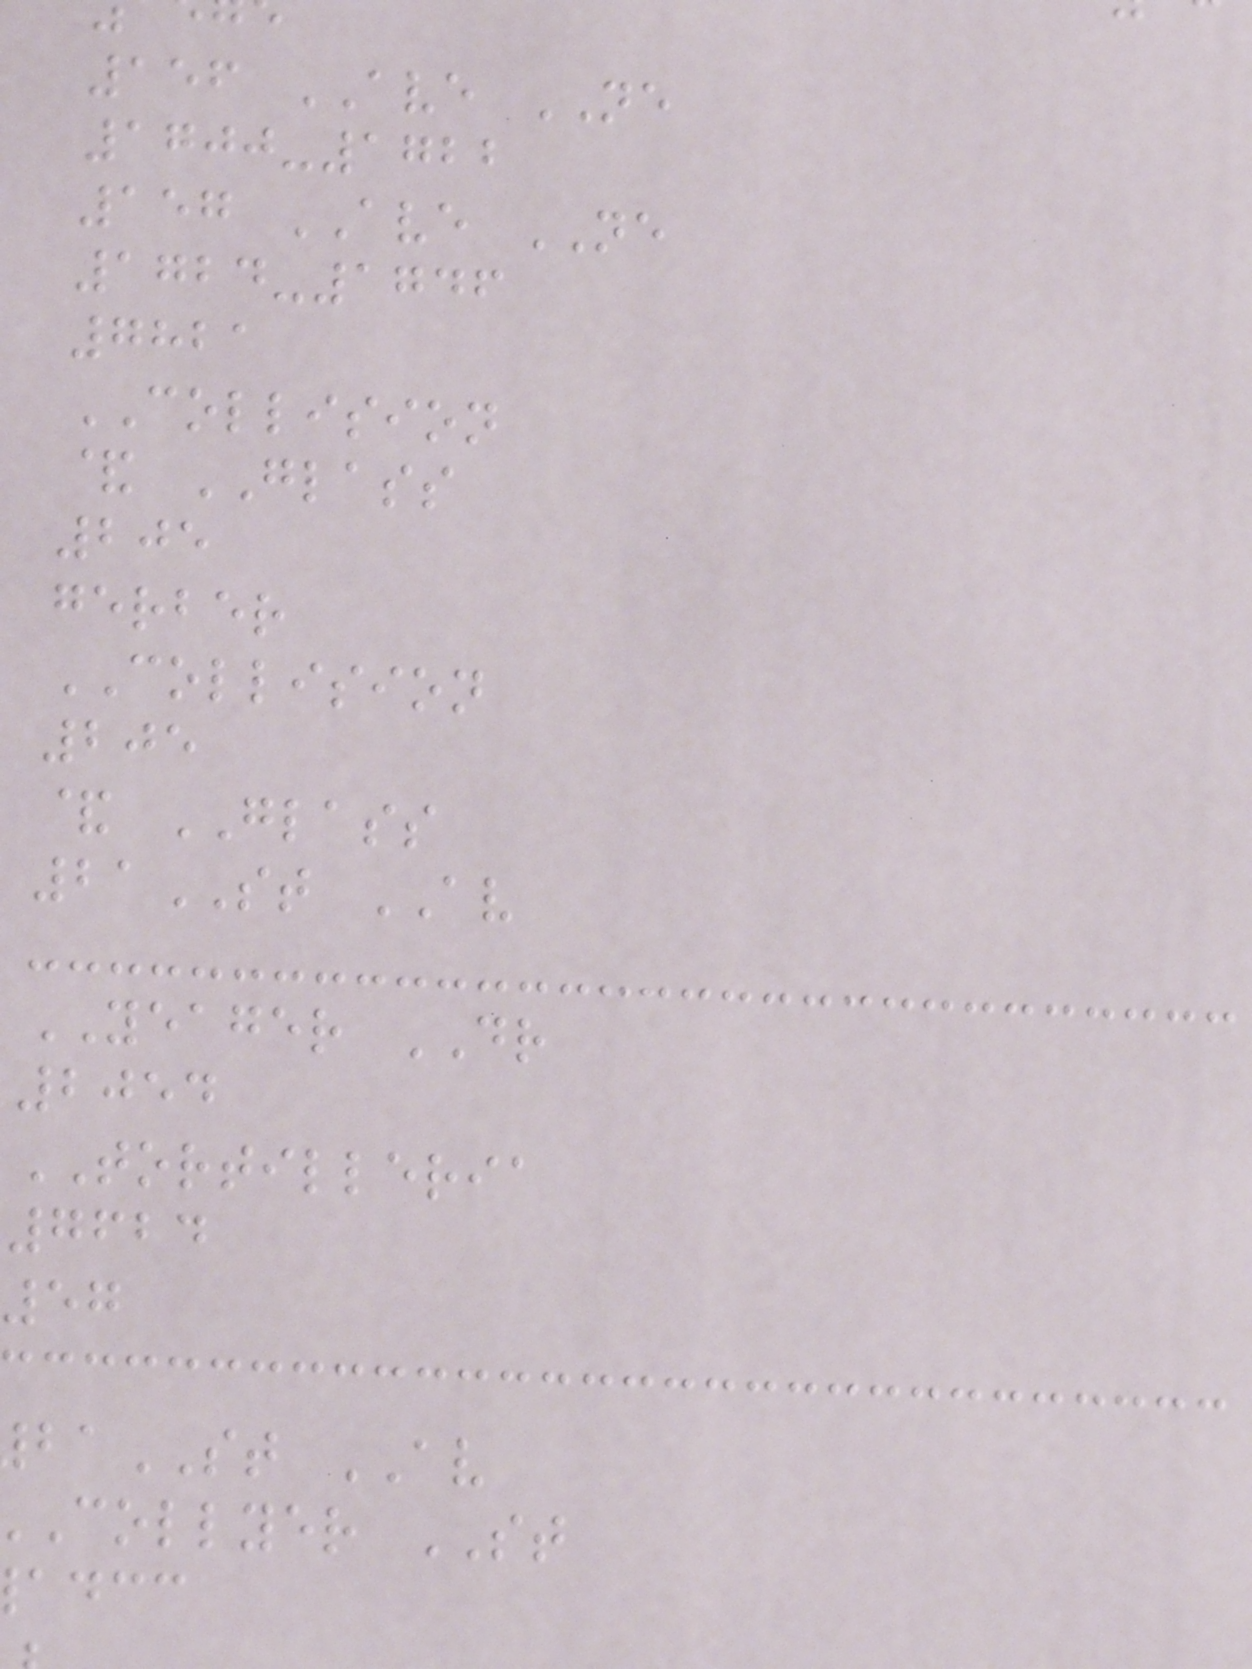156 AVE NE
1700-1722
157 AVE NE
1724-1746
7821
COLLISION
& GLASS
205
gerber
COLLISION
205
& GLASS
21ST AV
YEAGER DR
2054
TORTILLERIA
7624
57
ST AV
collyer ST
adcc
